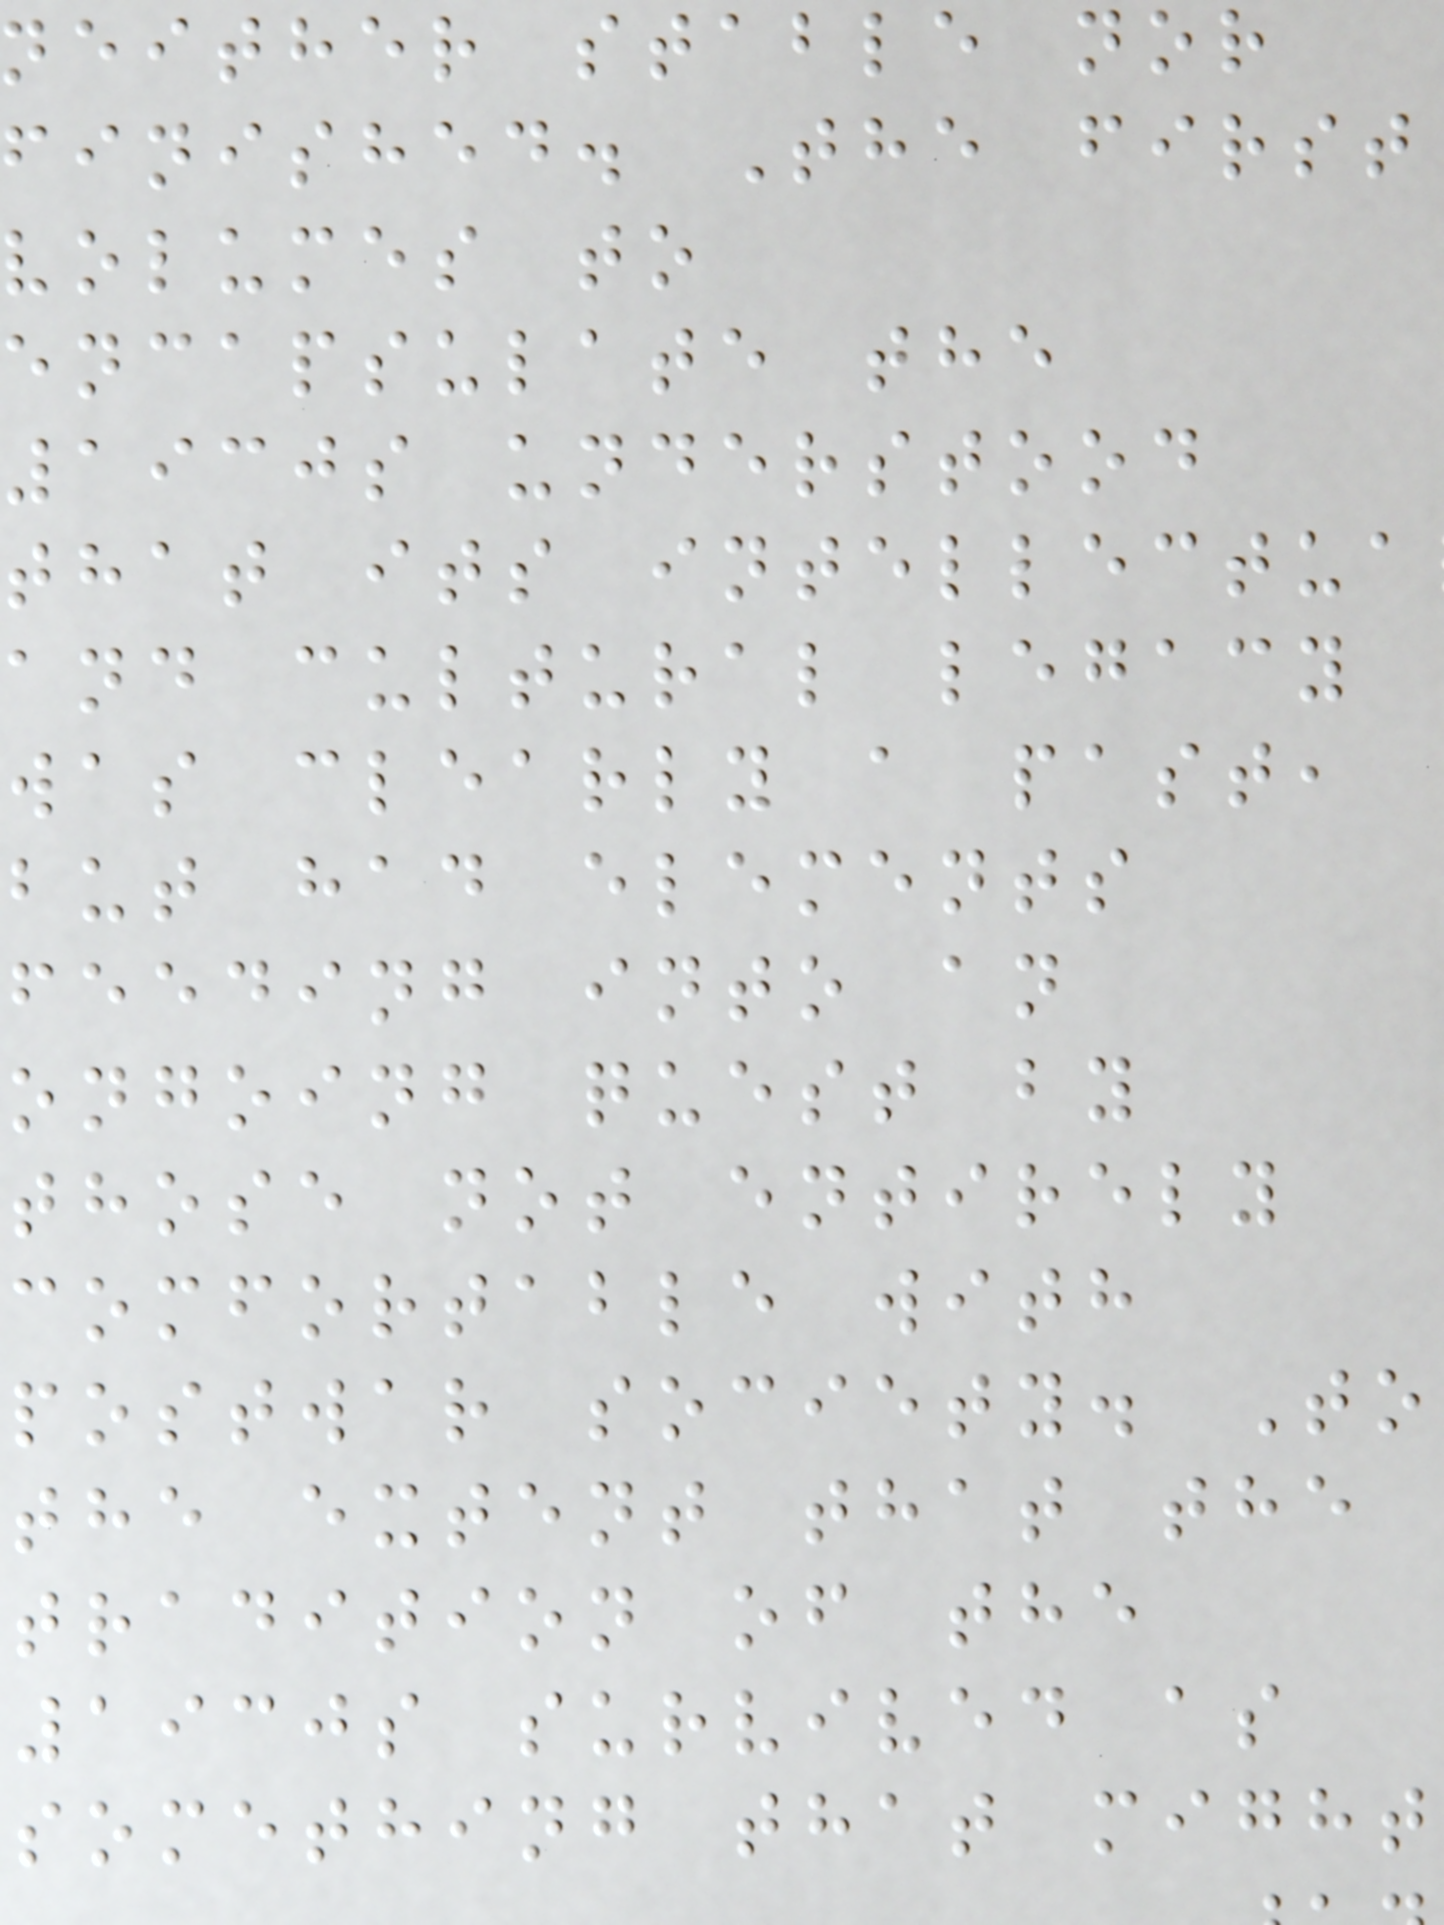neither stable nor
finished. The first
volumes to
encapsulate the
1930s understood
that its intellectua
and cultural legacy
was clearly a past,
but had elements
feeding into an
ongoing quest by
those not entirely
comfortable with
postwar society. To
the extent that the
tradition of the
1930s survived as
something that might
